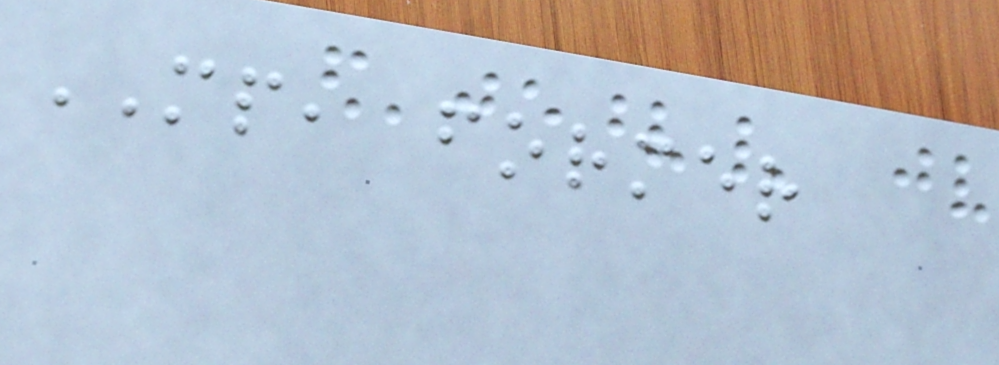MP, former
